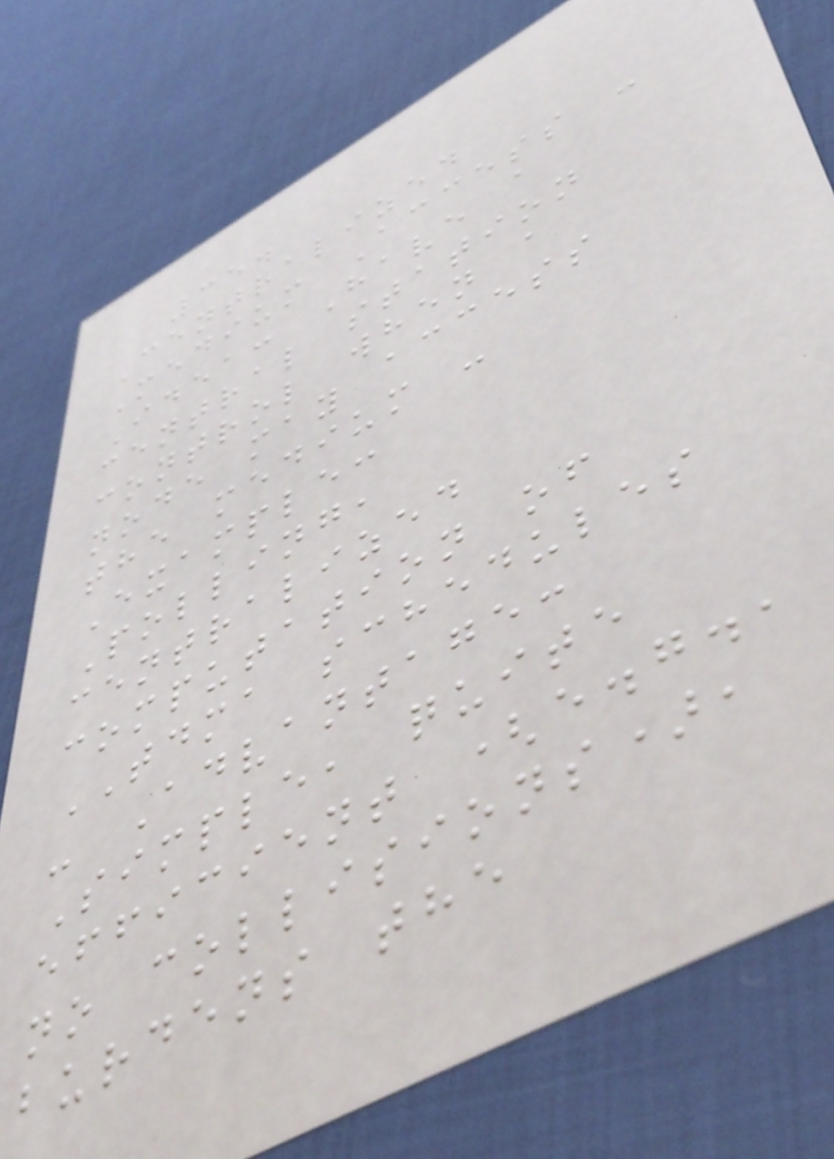35.
Centralized
Medium Access -
Idea: Have a
central station
control when a
node may access
the medium -
Example:
Polling,
centralized
computation of
TDMA schedules
- Advantage:
Simple, quite
efficient (e.g.,
no collisions),
burdens the
